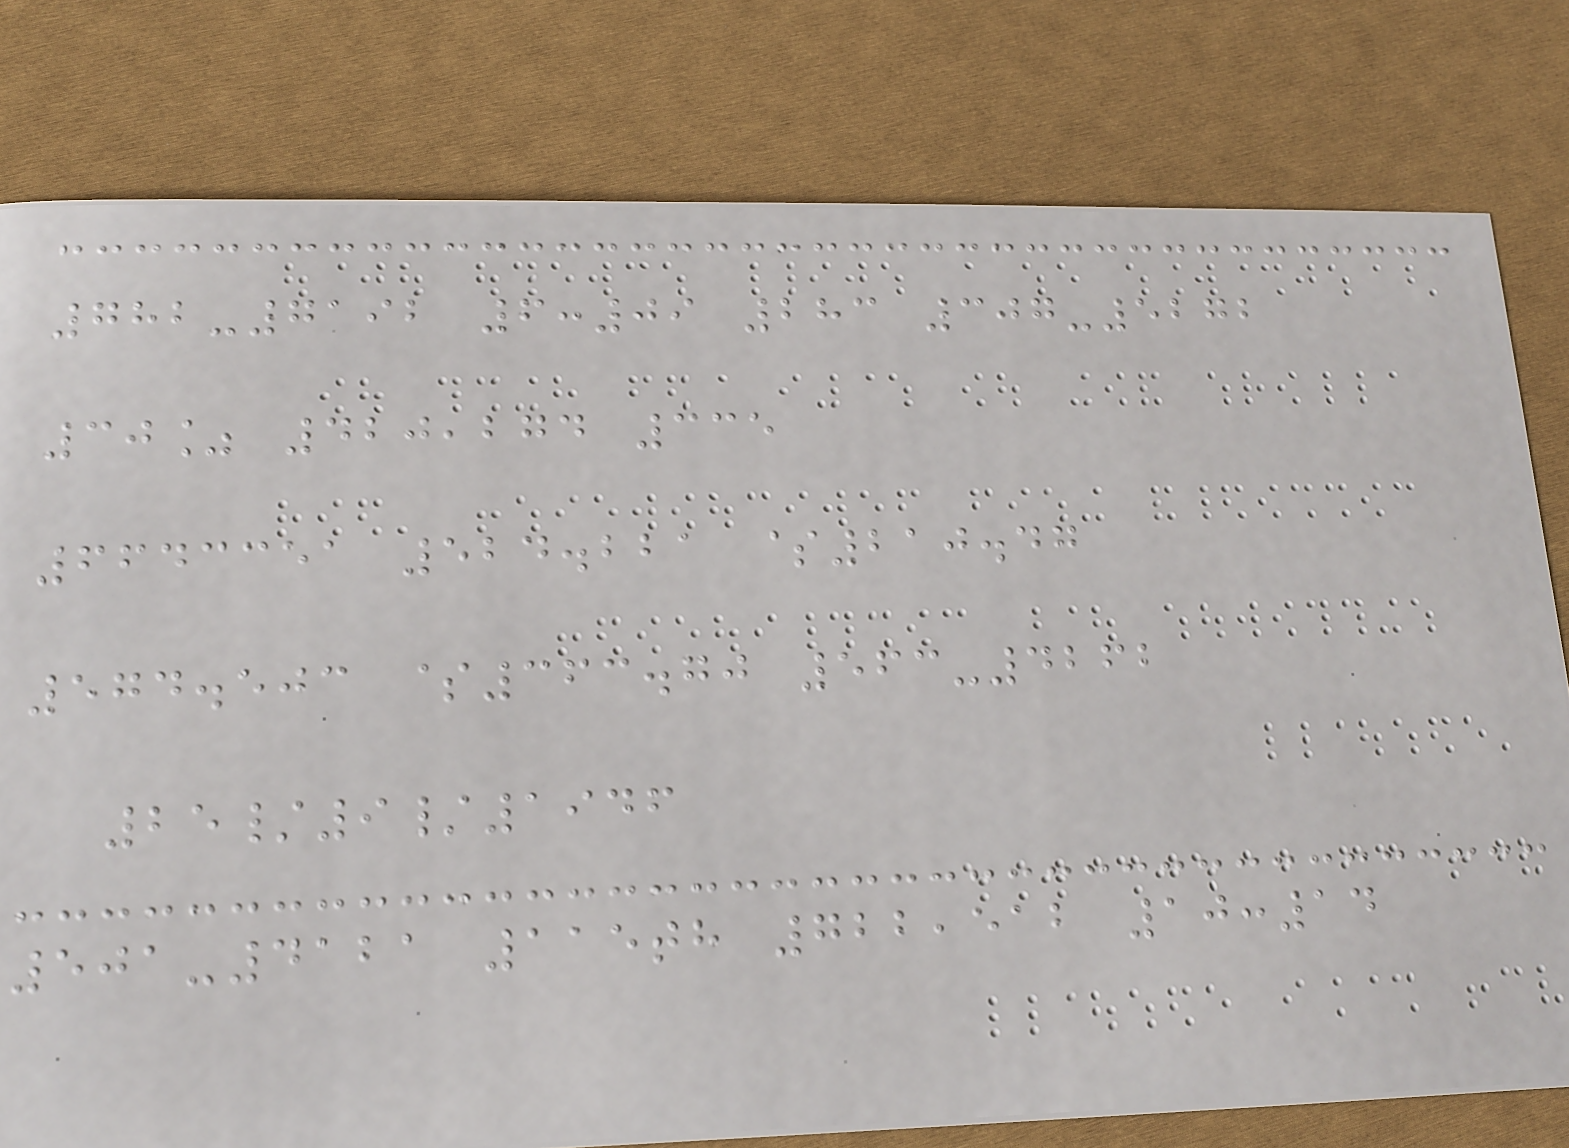782-7192 6:09 283 307-5272
30% 420,274 335
6643351 524.221 $210.47
574.503 $363.70 563-4262
25/9/1946
501-4121 115th 722,512 10:14
